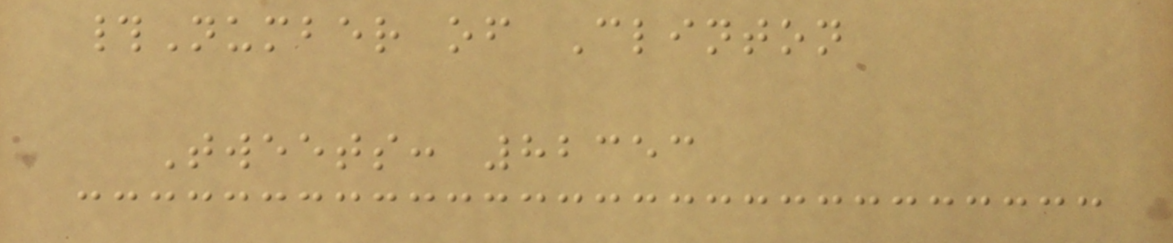#Number of Clinton
Tweets: 82353
